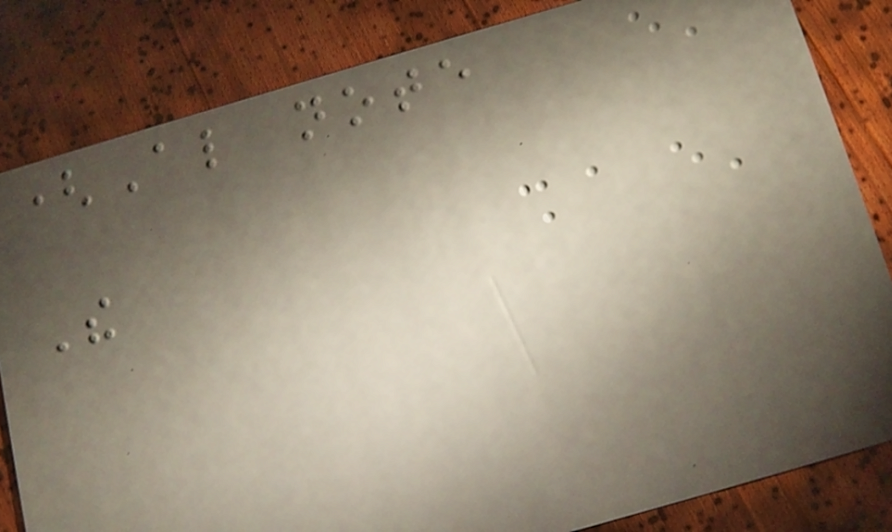(Also note
The
